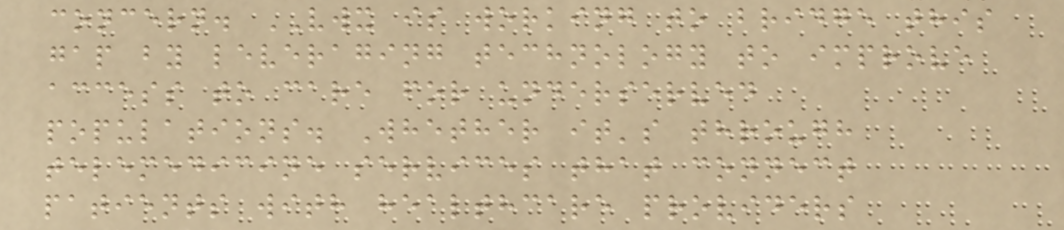concern. VWX is working to bridge this
gap by leveraging technology to improve
access to care for underserved
populations. Whether it's through
telemedicine services that connect
patients with healthcare providers
